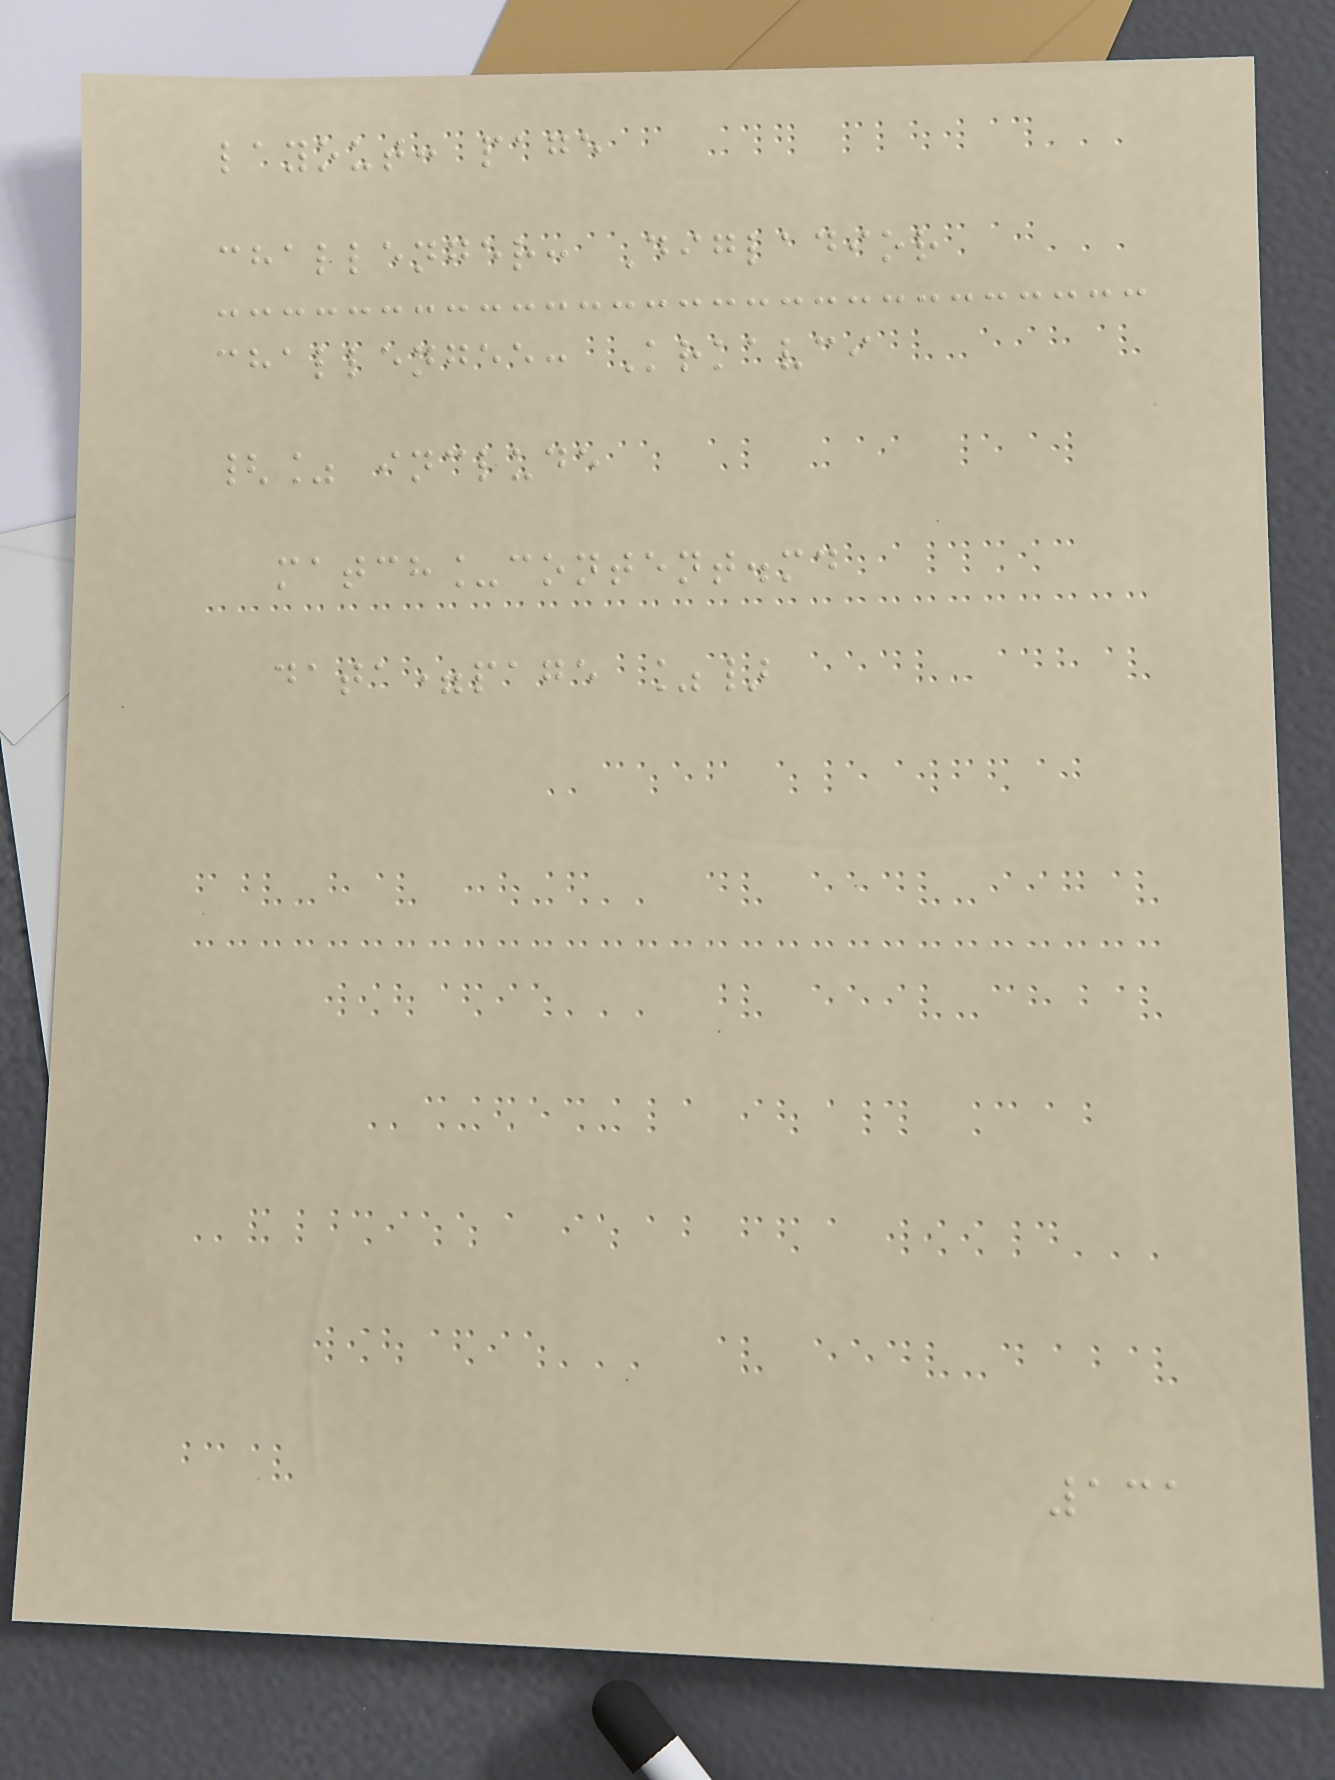layout: page
challenger: Digladior
challengee: Krkavci
{% include
match_content.md
data=page %}
131
